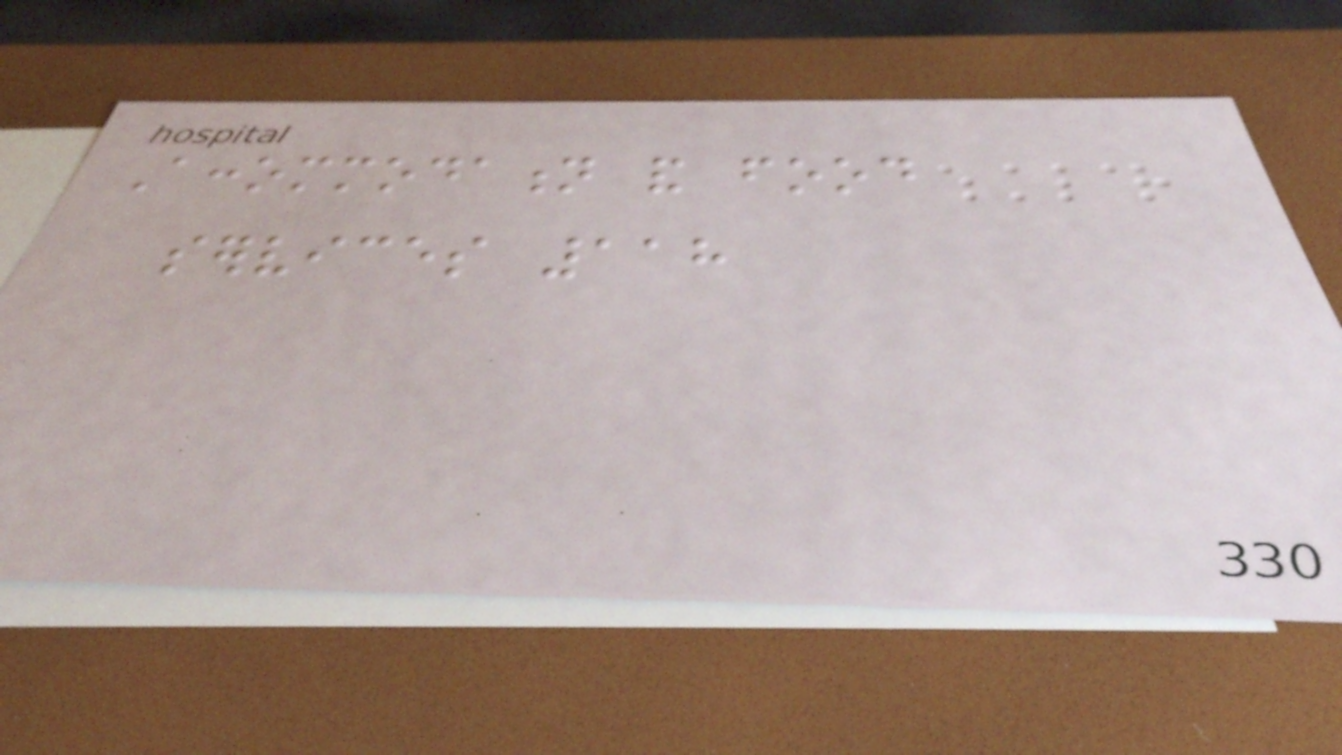Accommodation and food
services 118
